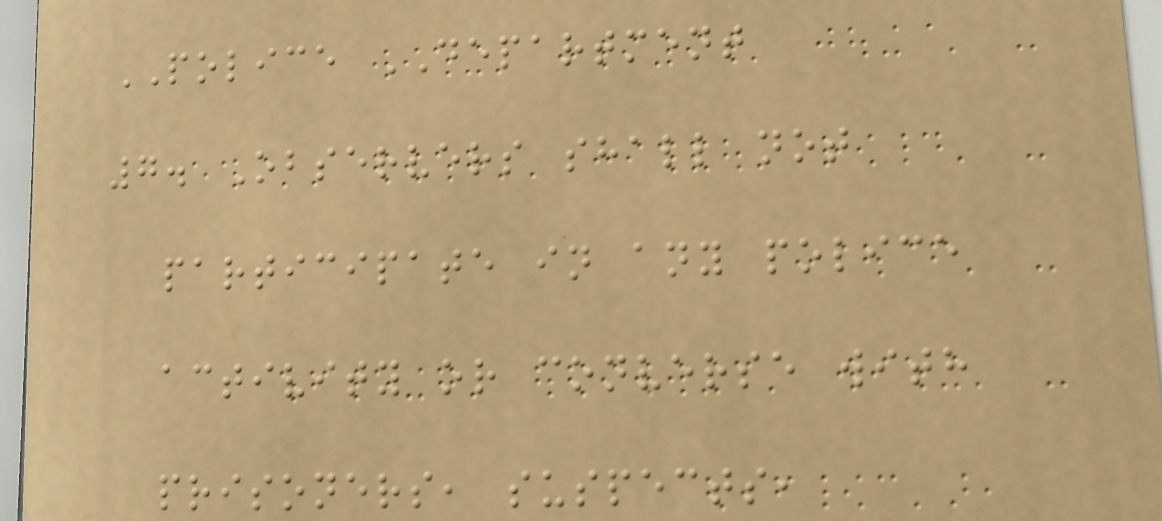POLICE DEPARTMENT
7. Observers shall not
participate in any police
activity or converse with
prisoners, suspects,
